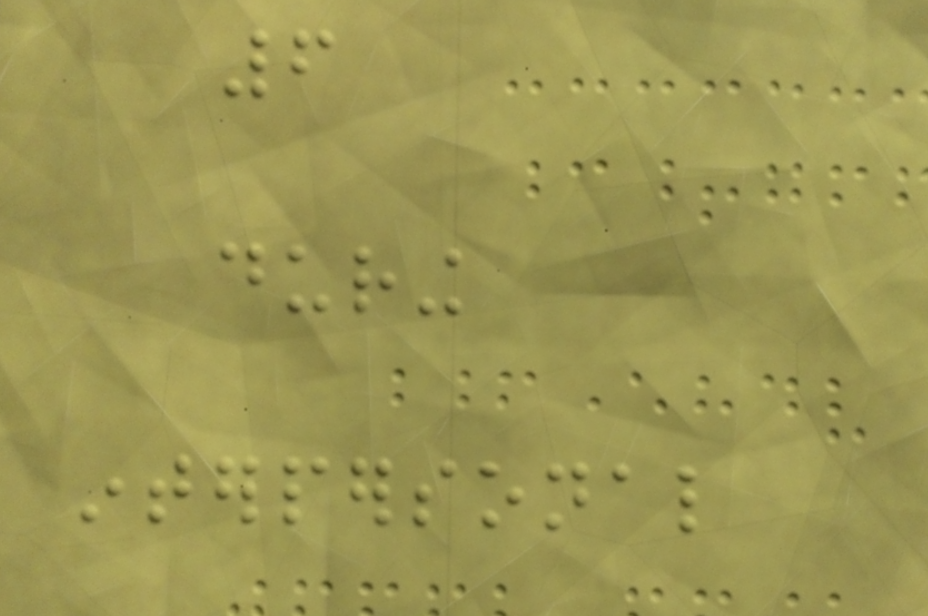6
during
interpersonal
